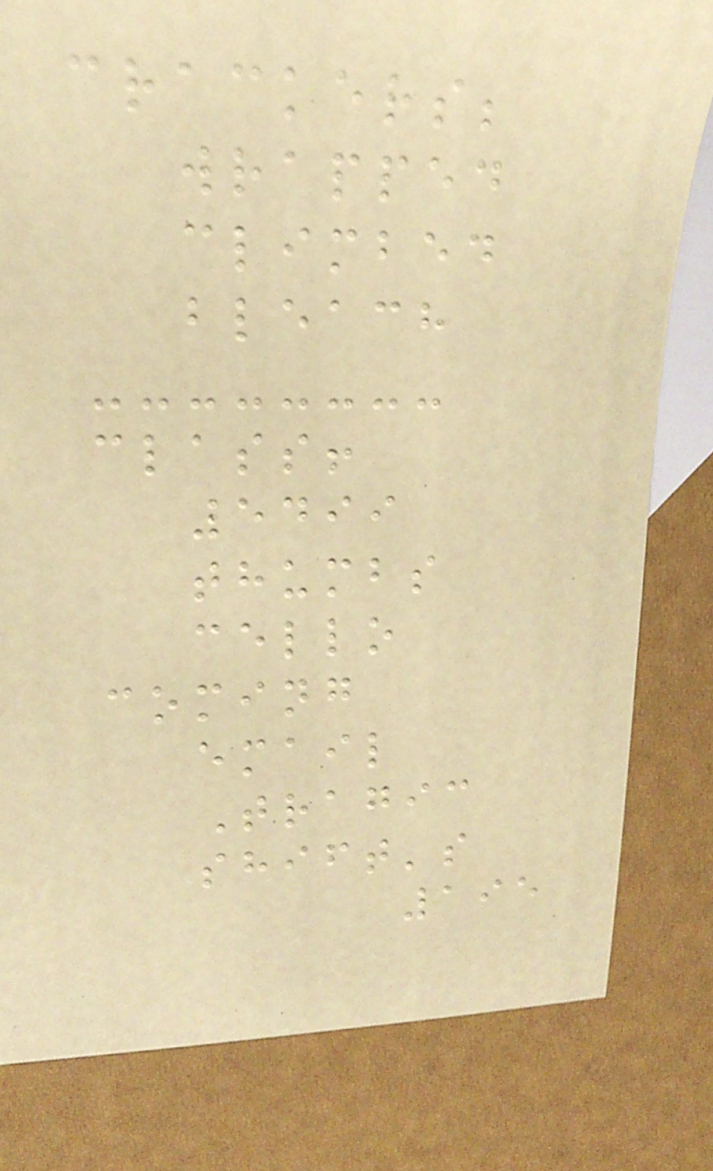crackers;
wrapped
climbed
bleach
class!
5499
thumbs
cello
coming
email
Tragic
shift's
195
